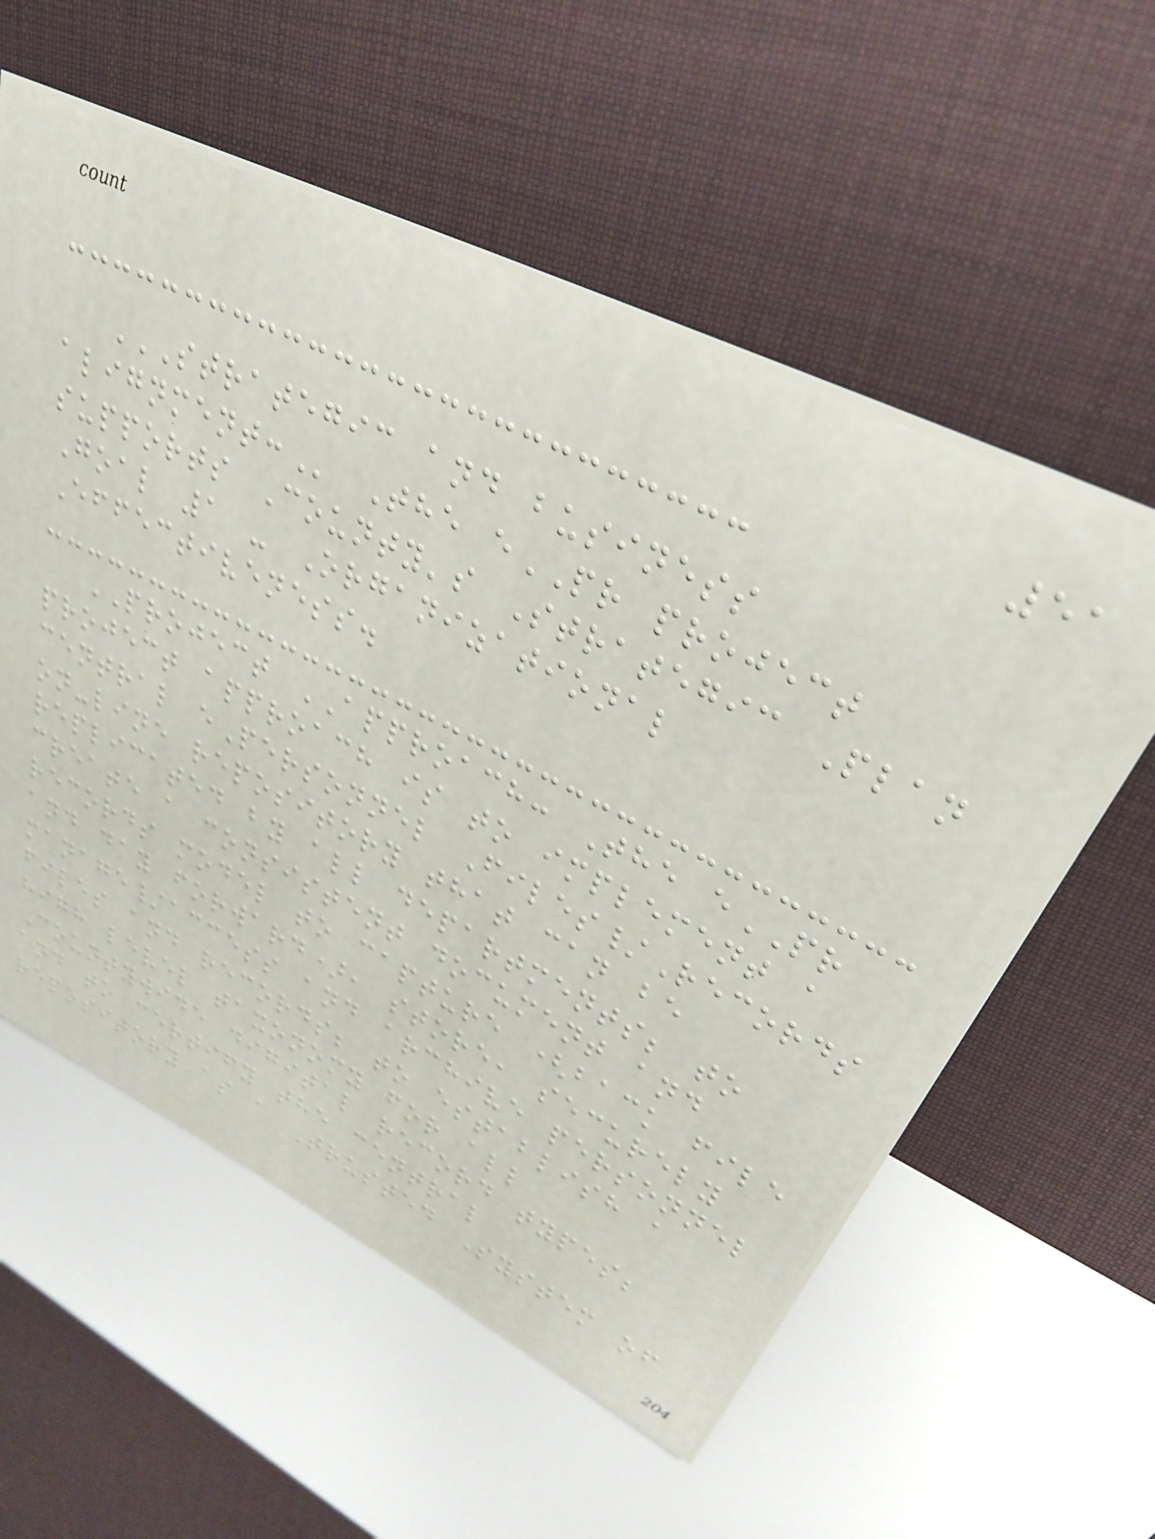51
STRATEGIC AND BUSINESS
ALIGNMENT: The ePR project
supports County's Strategic Plan
Goal 1 - Organizational
Effectiveness.
PROJECT APPROACH: The ePR
project approach is to implement a
central ePersonnel Files/Records
on-line repository that can be
replicated by all departments; to
create a consistent document and
records model to capture (back file
and day forward), store, securely
manage/access and archive personnel
files and records; to establish a
high level taxonomy for all
Countywide digital record types;
and to certify the central
repository as a Trusted System of
